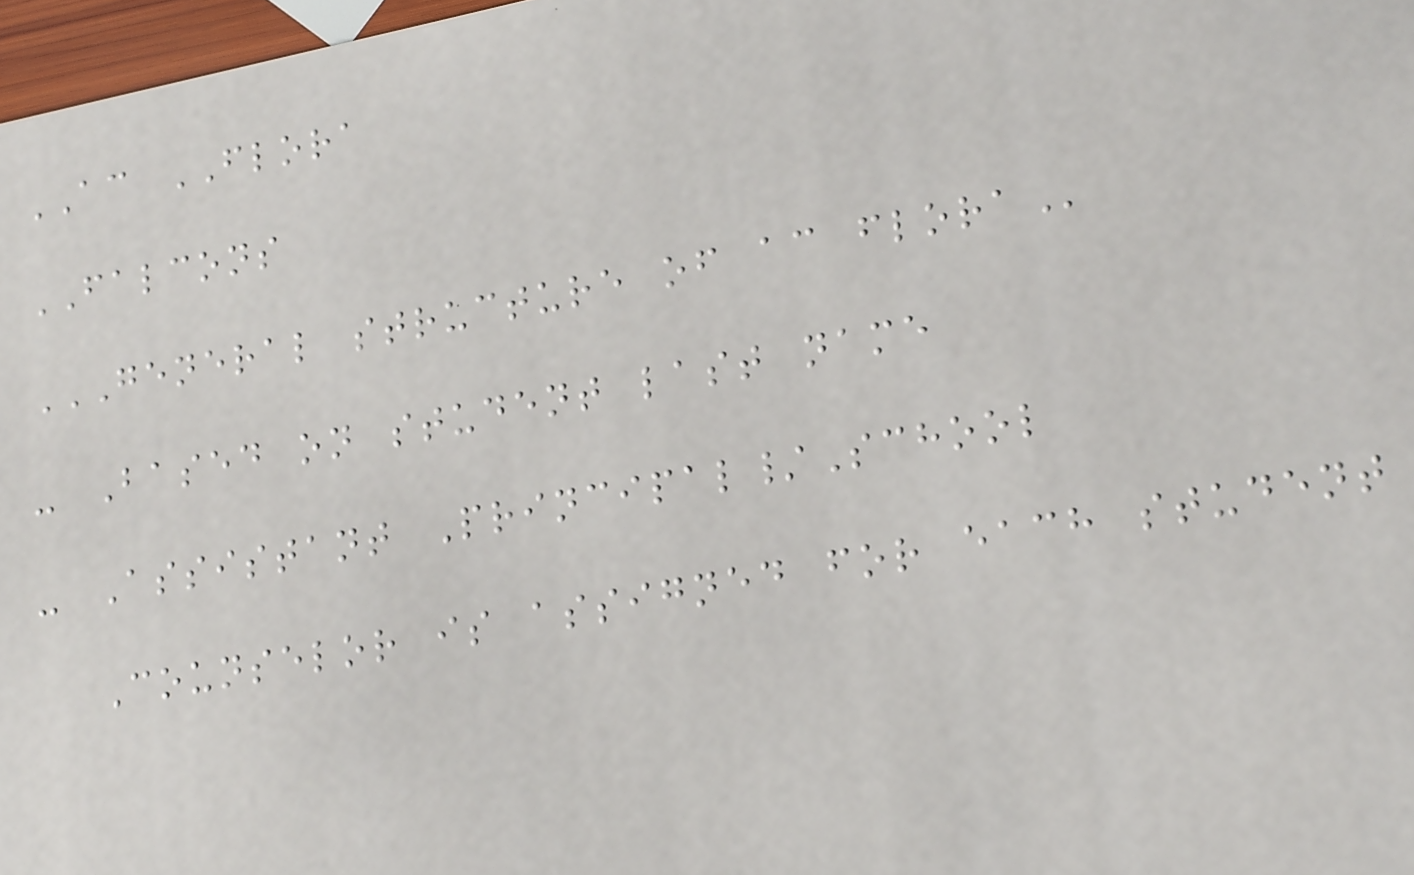AC FLORA
FALCONS
GENERAL STRUCTURE OF AC FLORA
- Based on student last name
- Assistant Principal/School
Counselor is assigned for each student
